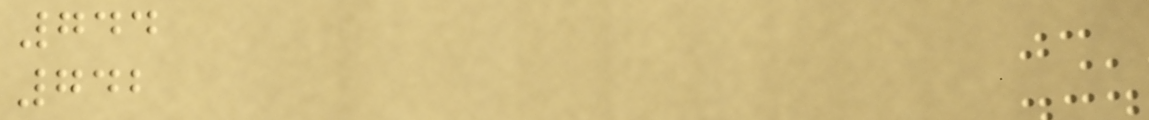744
742
